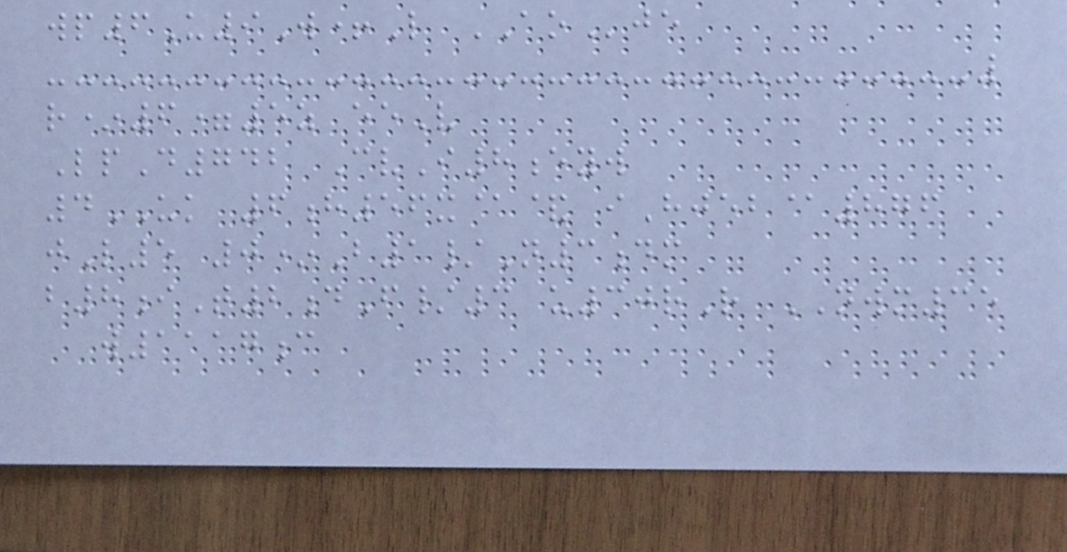wp6U9W+L AOje
r*6=5z eeV
LpD742 CvI8eyw
4UK 6h56x@& iHjeb@876
jL5 0*B1/N3dm
b8iT2dF/3 u30rR NWM35
w1117c
